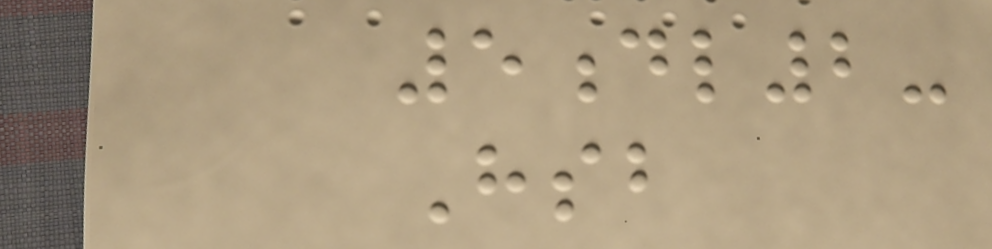5dl2-
Hsb
